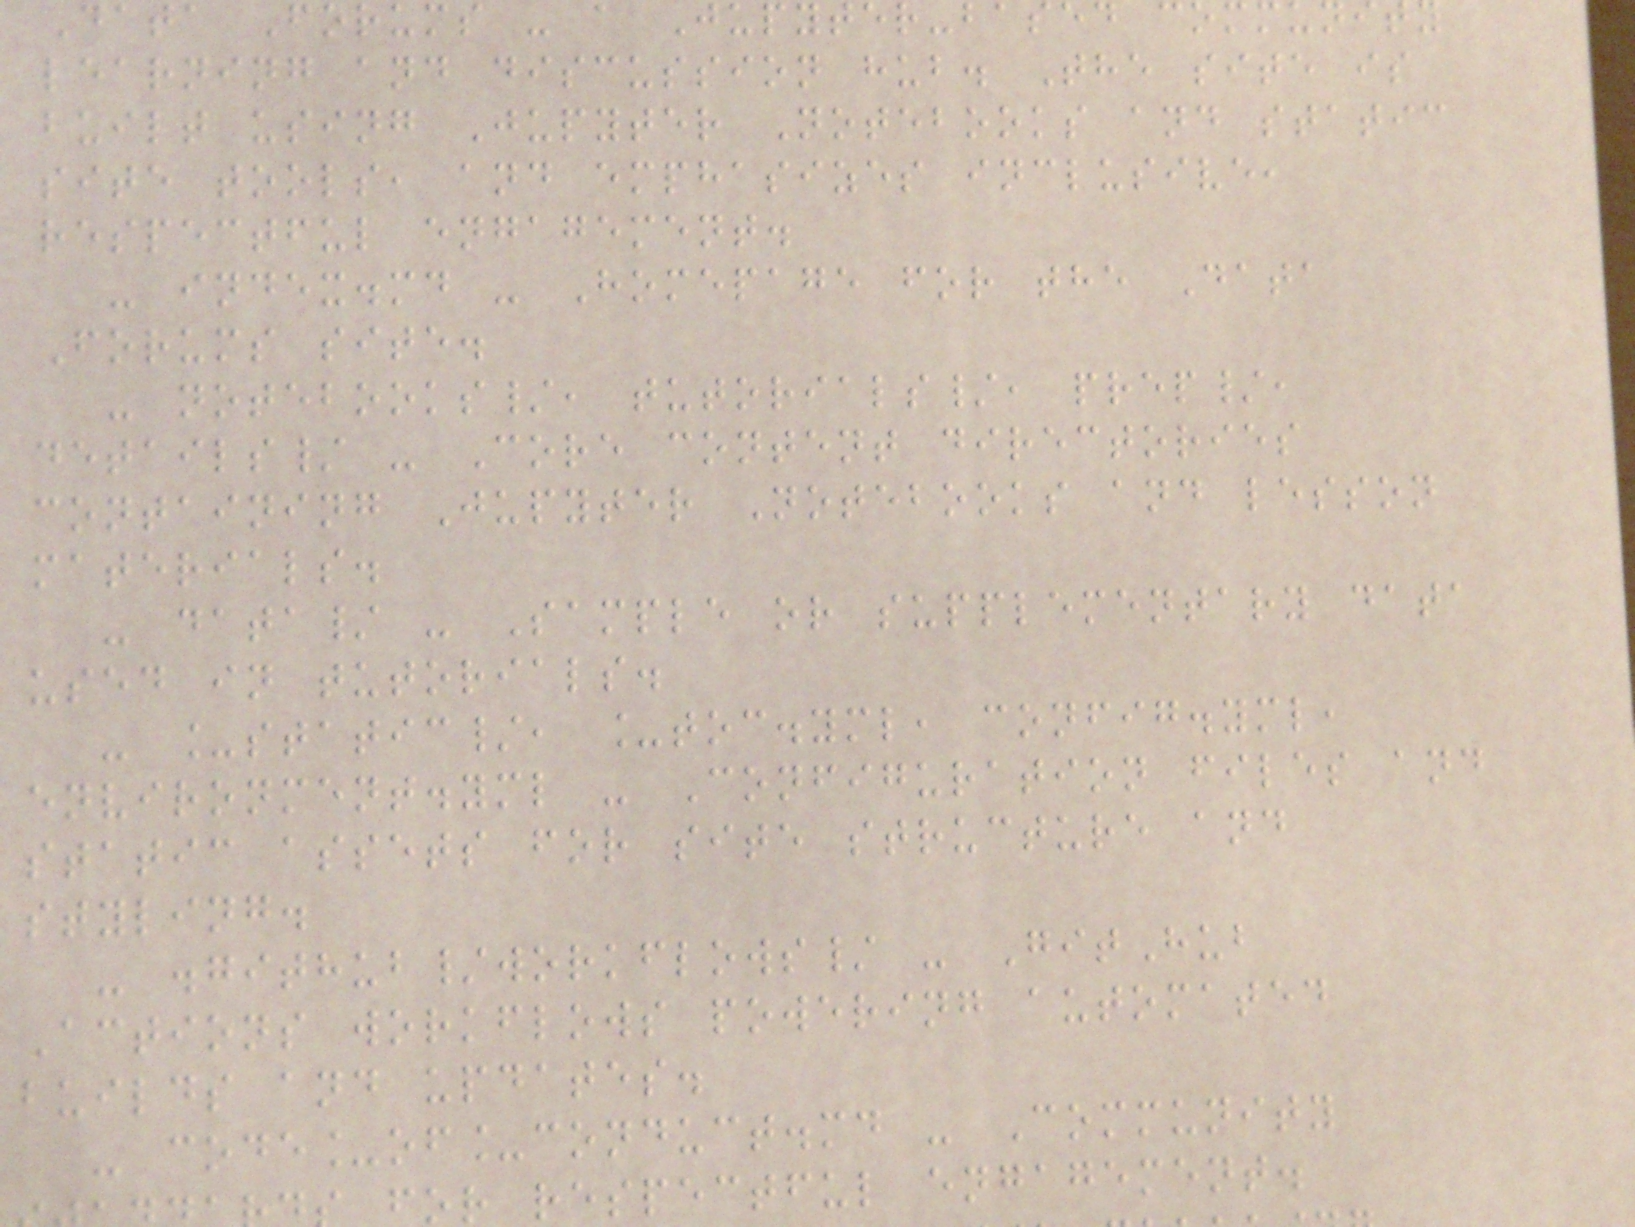Data Forums - a Jupyter-based c
learning and discussion hub. The site is
built using Jupyter Notebooks and static
site tools, and emphasizes inclusive,
respectful engagement.
- index.md - Homepage for the Data
Forums site.
- notebooks/, tutorials/, prep/,
details/ - Core content directories
containing Jupyter Notebooks and lesson
materials.
- data/ - Sample or supplementary data
used in tutorials.
- _static/, _toc.yml, config.yml,
environment.yml - Configuration files and
static assets for site structure and
styling.
- .github/workflows/ - GitHub
Actions workflows powering automated
builds and updates.
- code_of_conduct.md - Community
for respectful engagement.
